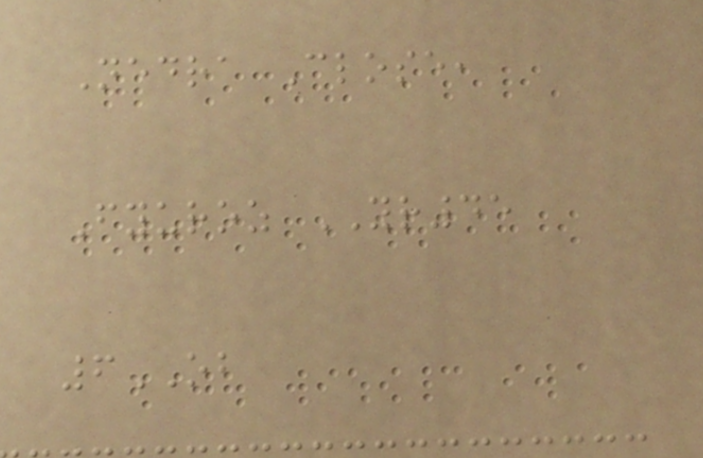Nedra Close,
Fyuroz YR45
6OB
